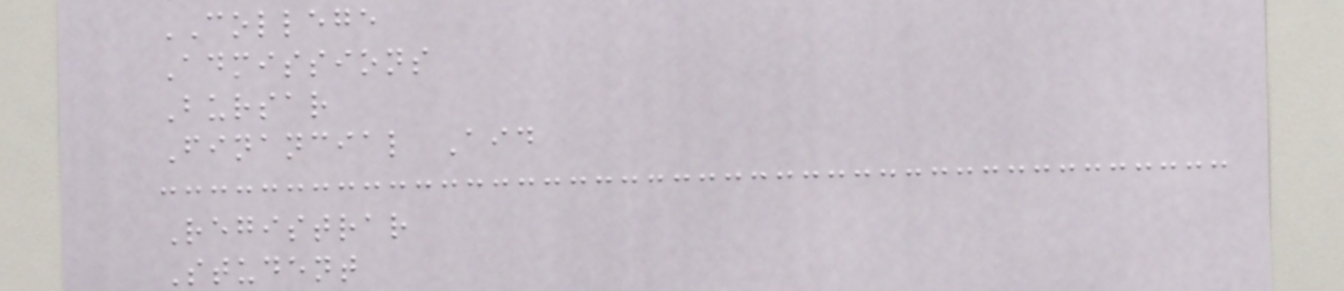COLLEGE
Admissions
Bursar
Financial Aid
Registrar
Student
